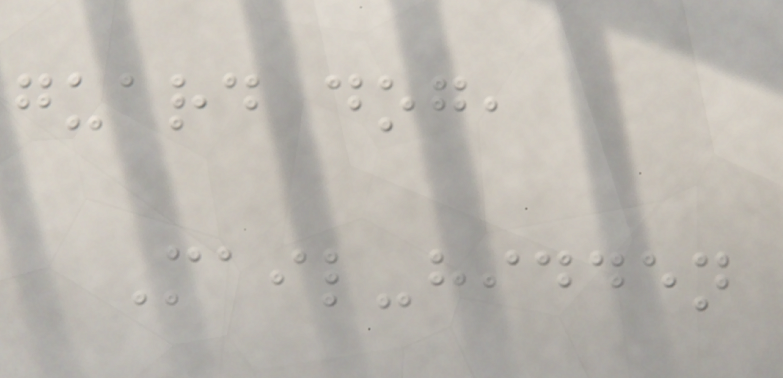guard dog,
Mail-hidden
